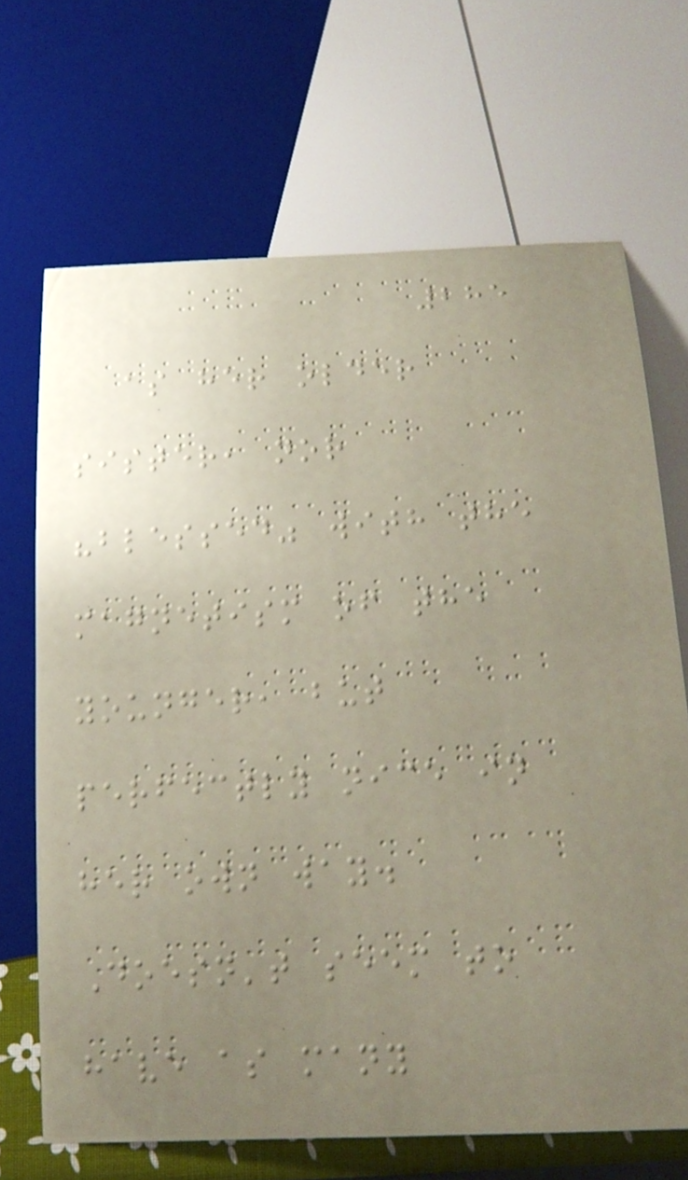285
as her older
sister, nor
"blessed" with the
magnetism of the
younger, but
perfectly nice in
her own way.
Doesn't seem to
have as many
